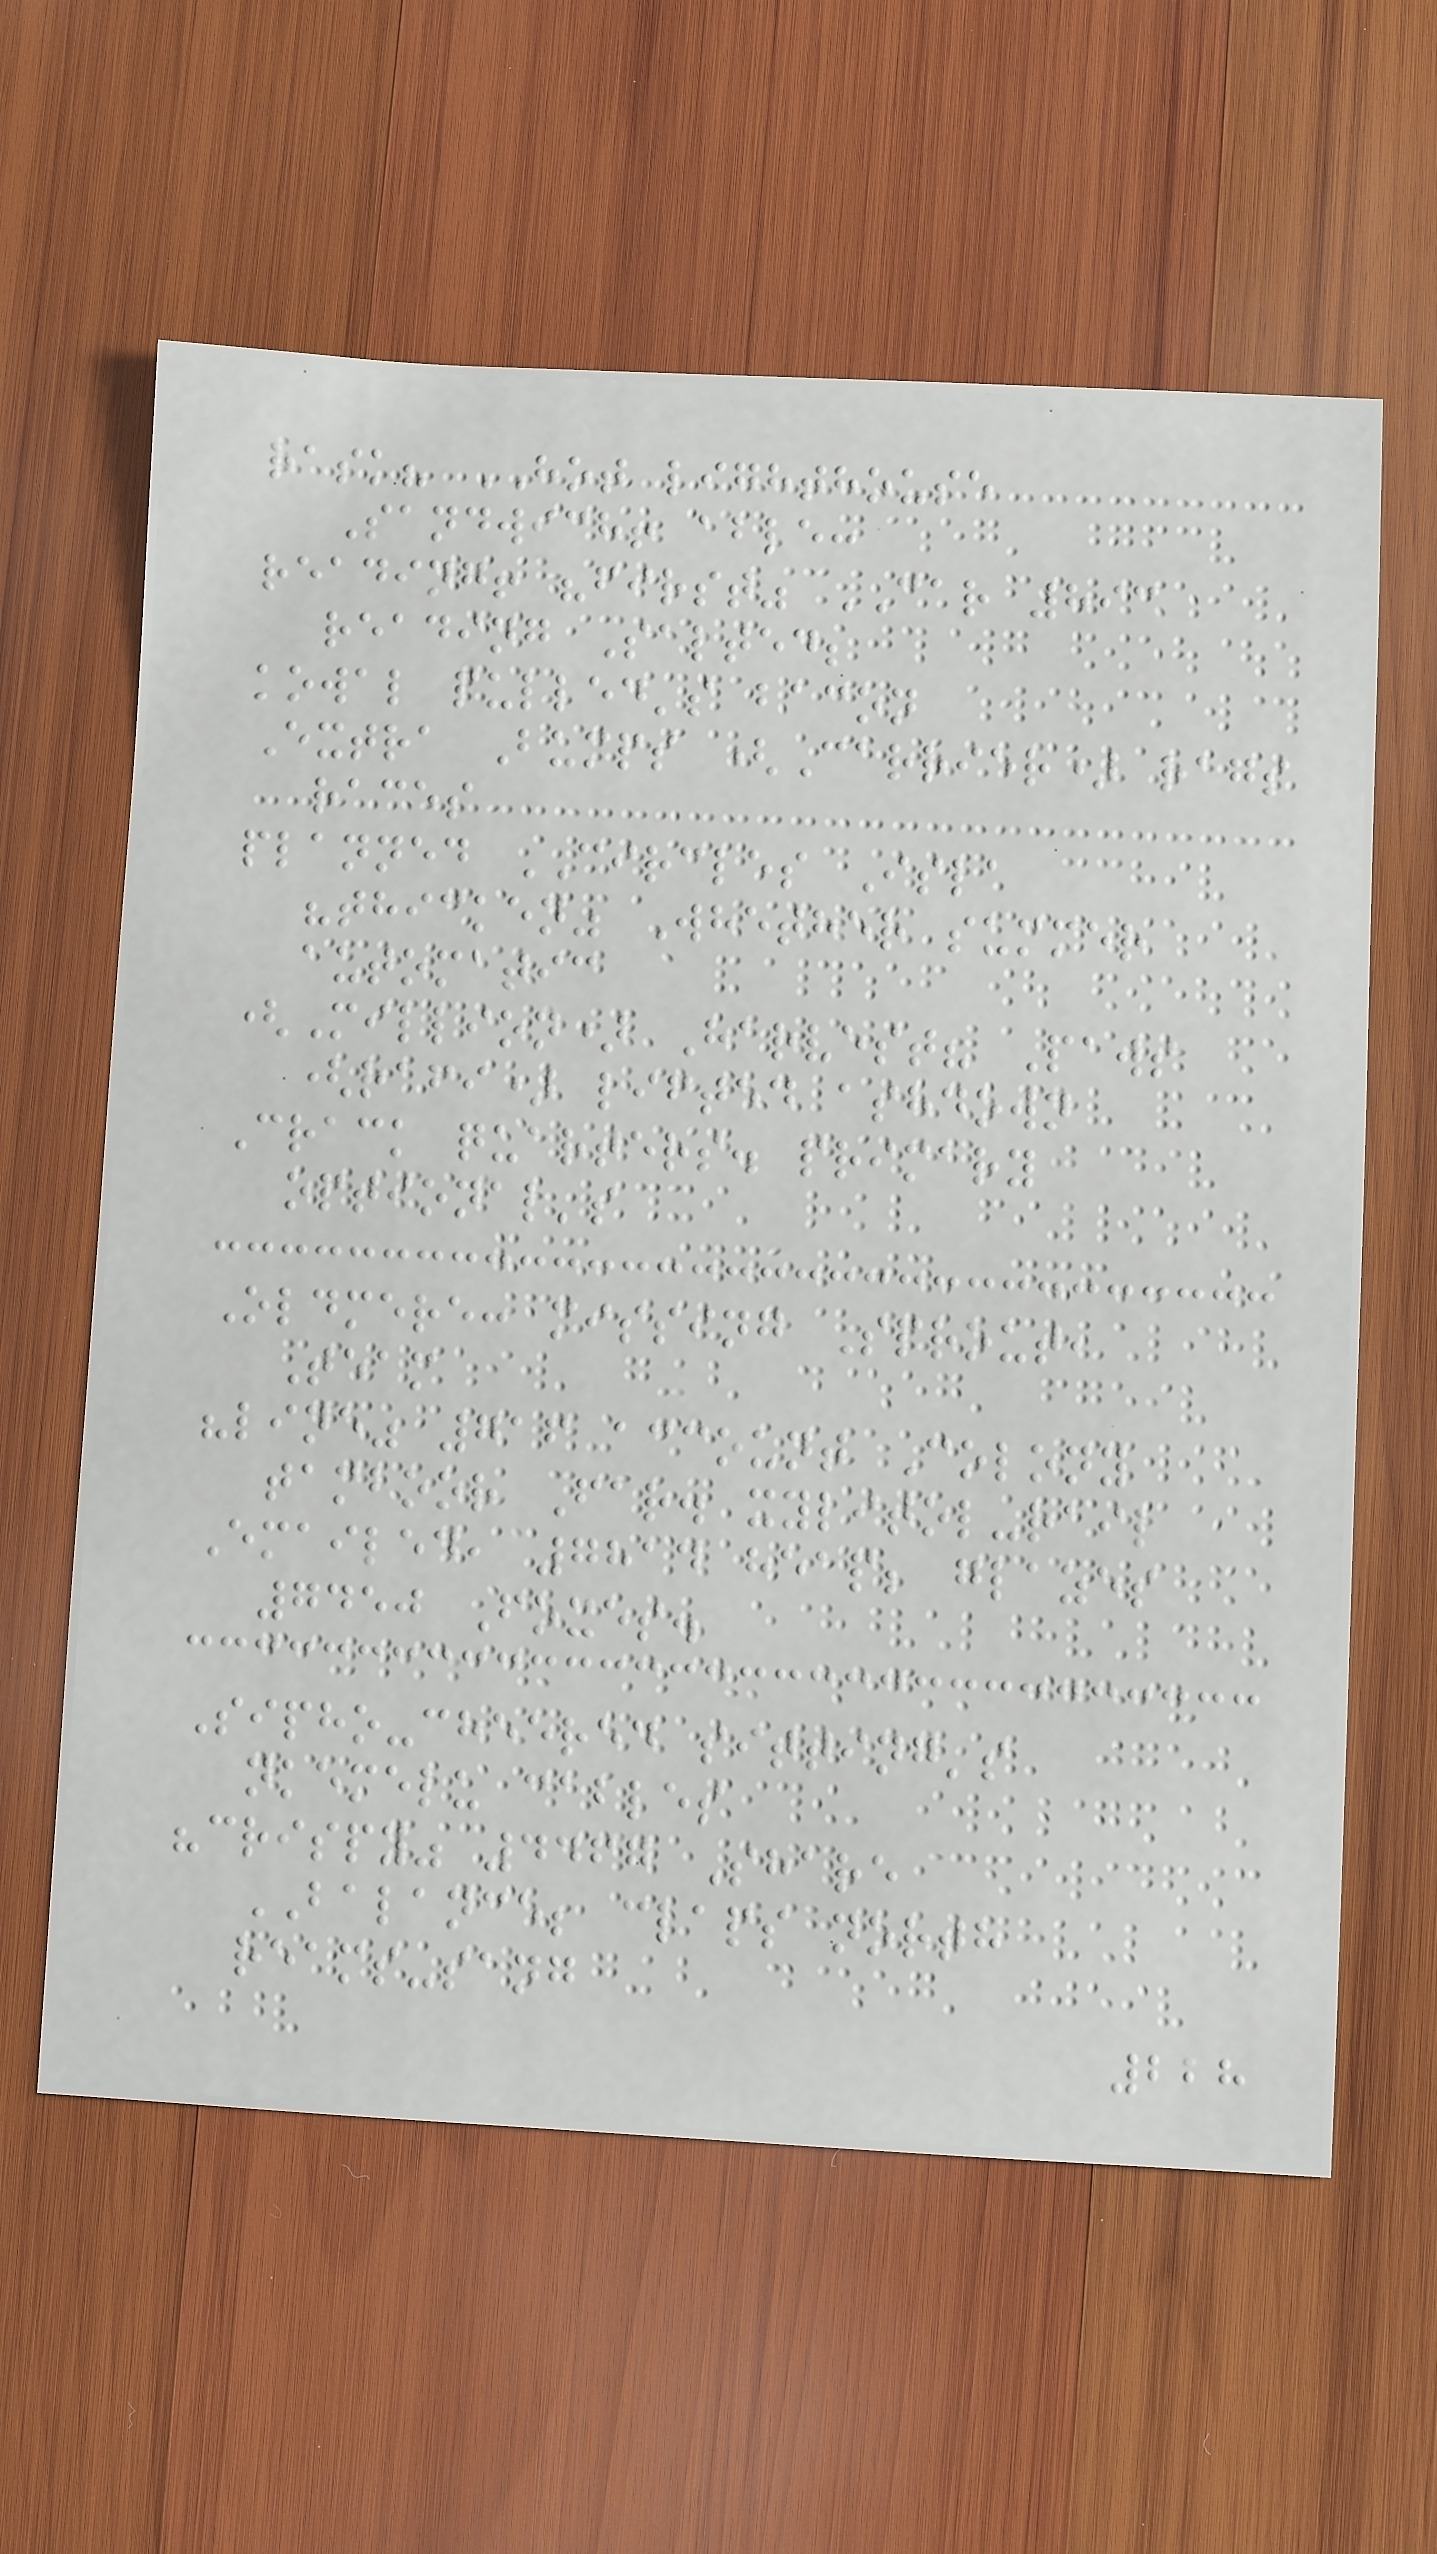rask? HOT lighthouse
Sandwich! able:
reading! "first" CAR 893
reading Salted;
kowal pulled's bacon
Extra Bumps (Carrier) rags
races
planned CIRCLES Isla
"thicken" Whether summer
automatic
(Million) Harvest? Paws
(rafi) lifted ashdown
Crack quarters. primary
optional's
Oldmere: missing Sprout,
Team
"line" 716 account Colony
tamboor Far. xylitol-rail
Emailed, 7814 heap; glazes
7450 Foxes.
Sipho-cheered sitting's
nkemelu cables
"crispy" 4467 Share
BALANCE; claps north
reams-sang
228
